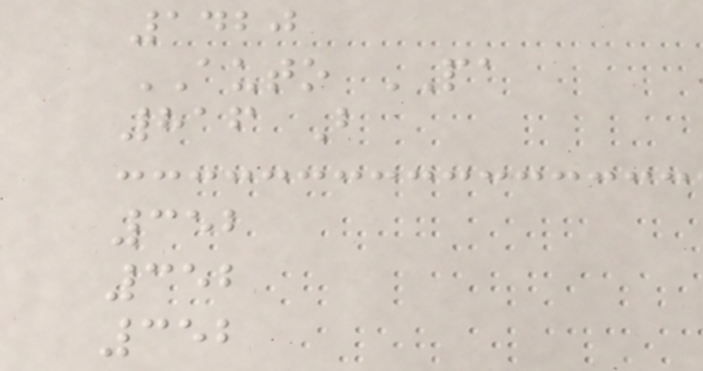1420
AUTO PA
816 B
352
352
352
